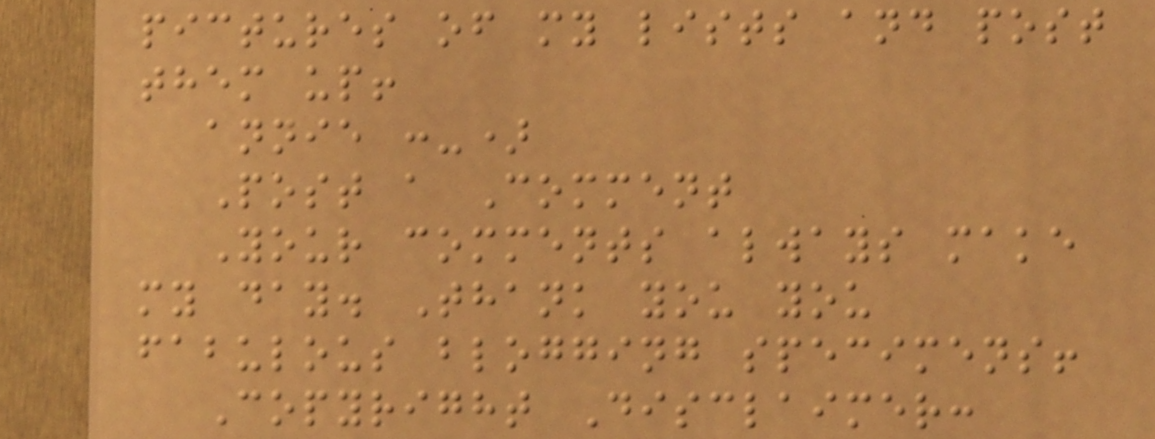pictures of my lists and post
them up!
annie :-)
Post a Comment
Your comments always make
my day. Thank you you
fabulous blogging specimens!
Copyright Disclaimer:
